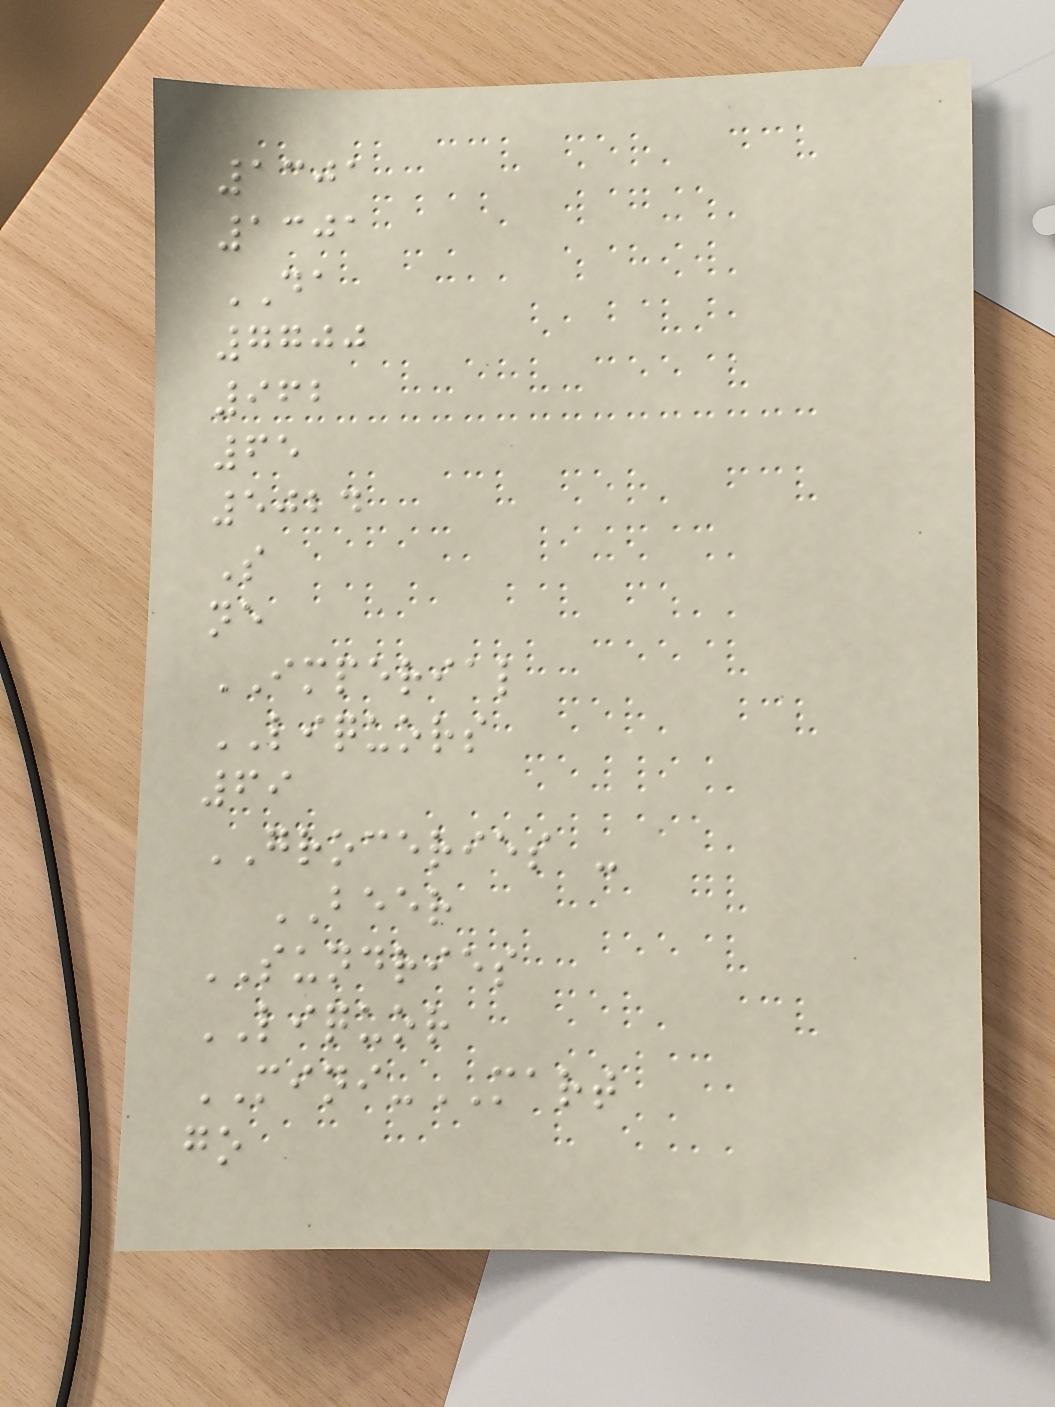1301
1301
DA
7700
962
65
5024
S
ne
IMPERIAL
LIQUORS
69
GROCERIES -
BEER
SUNDRIES
LIQUOR
MINI-MART
go
